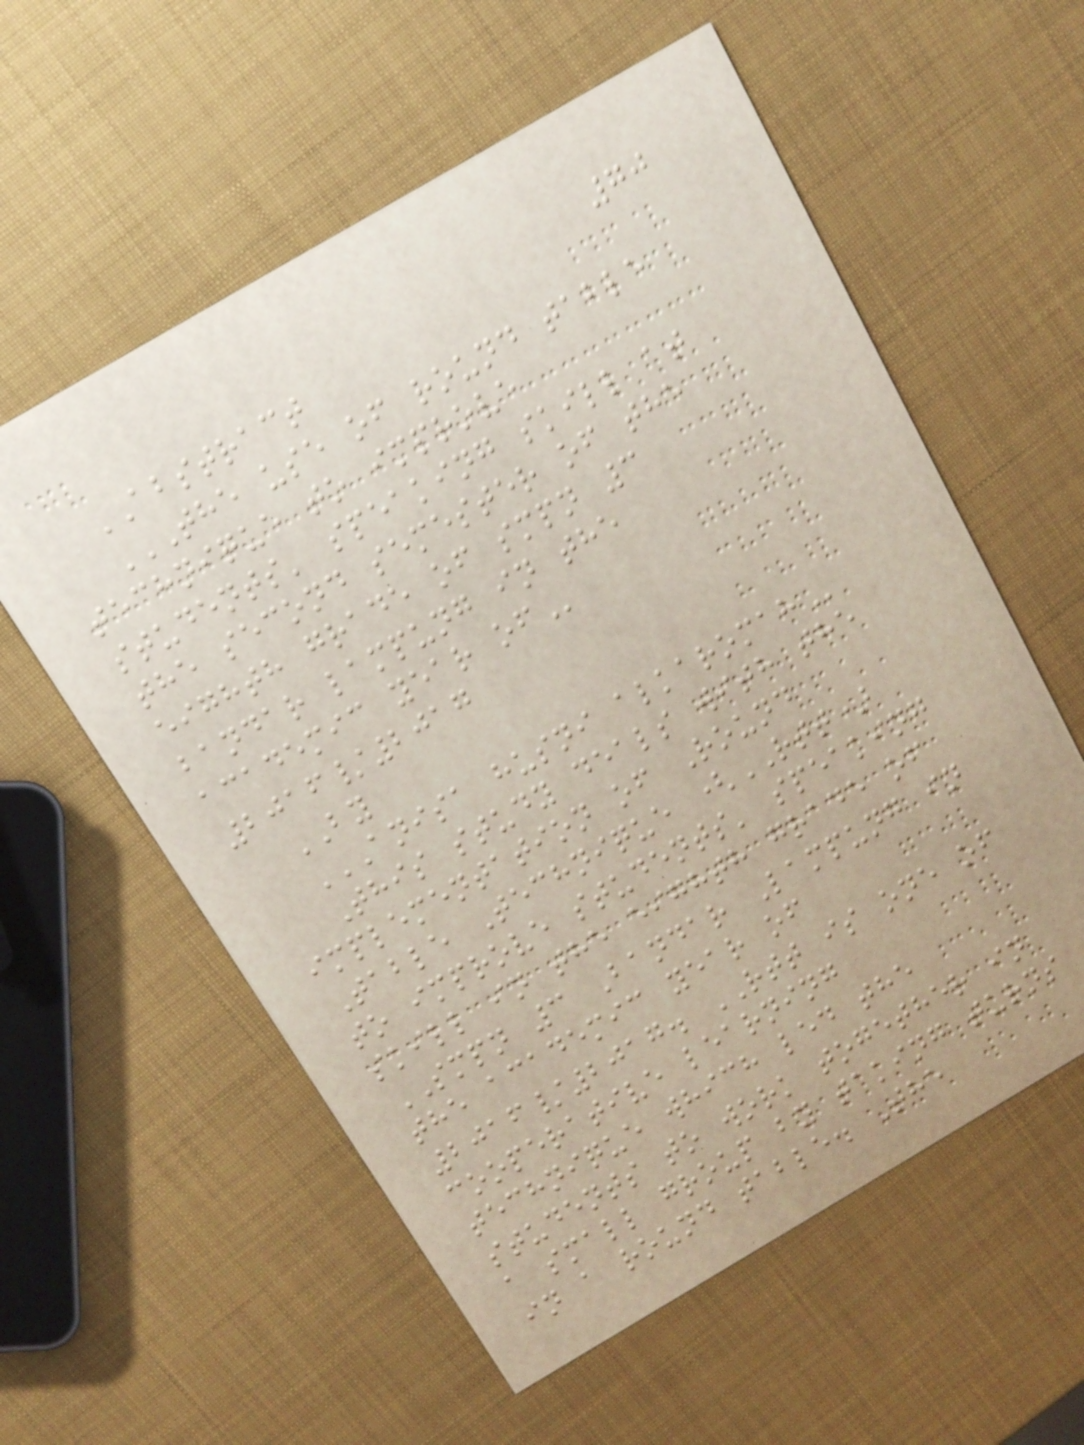70
ABSTRACT
THE USE OF ROUND TABLE
TECHNIQUE TO IMPROVE
STUDENTS' SPEAKING SKILL AT
THE SECOND SEMESTER OF THE
EIGHTH GRADE OF SMPN 3
BANDAR LAMPUNG IN THE
ACADEMIC YEAR OF
2016/2017
BY
ANISA HUSNI ALKAROMAH
This study deals with the
implementation of Round
Table Technique (RTT)
to improve students' speaking
skill in the eighth grade of
SMPN 3 Bandar Lampung in
the academic year of
2016/2017. RTT is one of
cooperative learning
technique which led the
students to work together in
a small group by taking turns
in a round table. The
